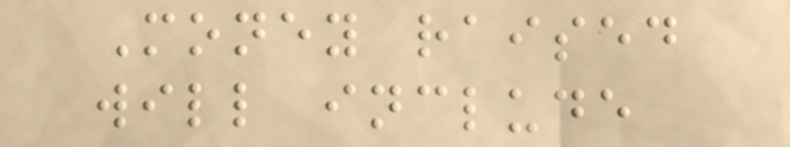Money raised
will include
